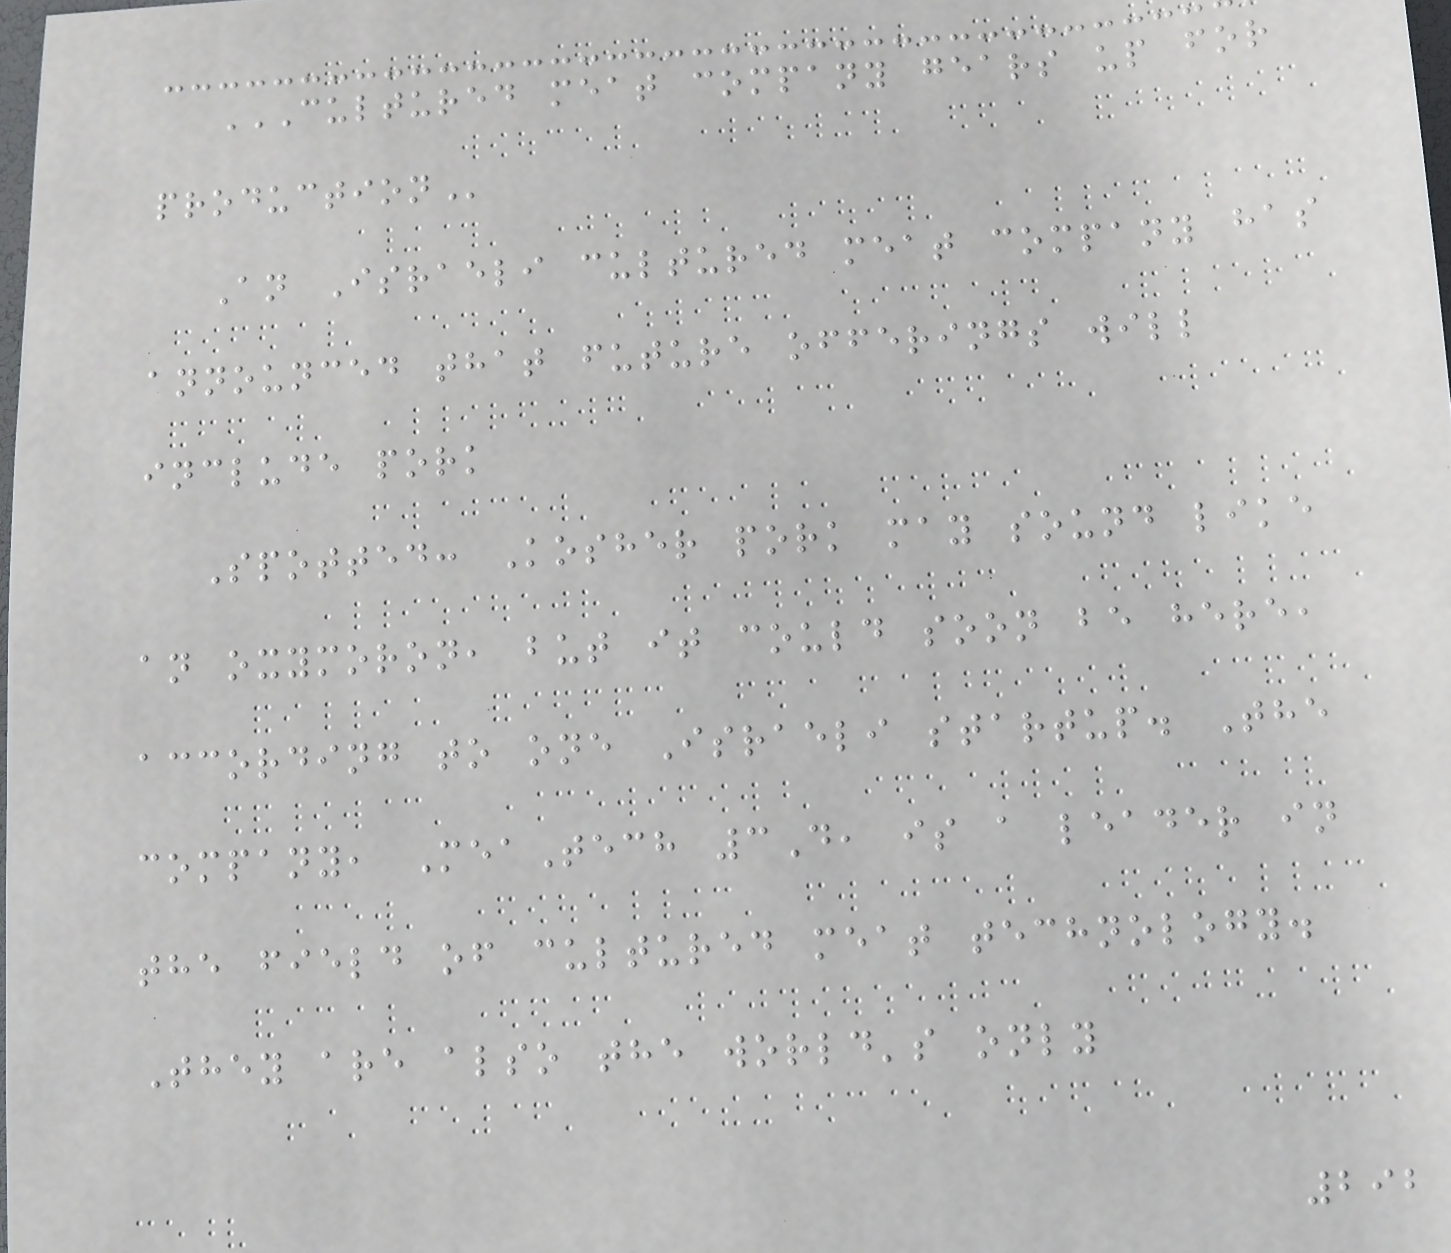CULTURED MEAT COMPANY GEARS UP FOR
PRODUCTION
An Israeli cultured meat company has
announced that future offerings will
include pork
Spotted: Kosher pork may sound like
an oxymoron, but it could soon be here,
according to one Israeli startup. The
company, MeaTech 3D, is a leader in
the field of cultured meat technology.
They are also the world's only
292
